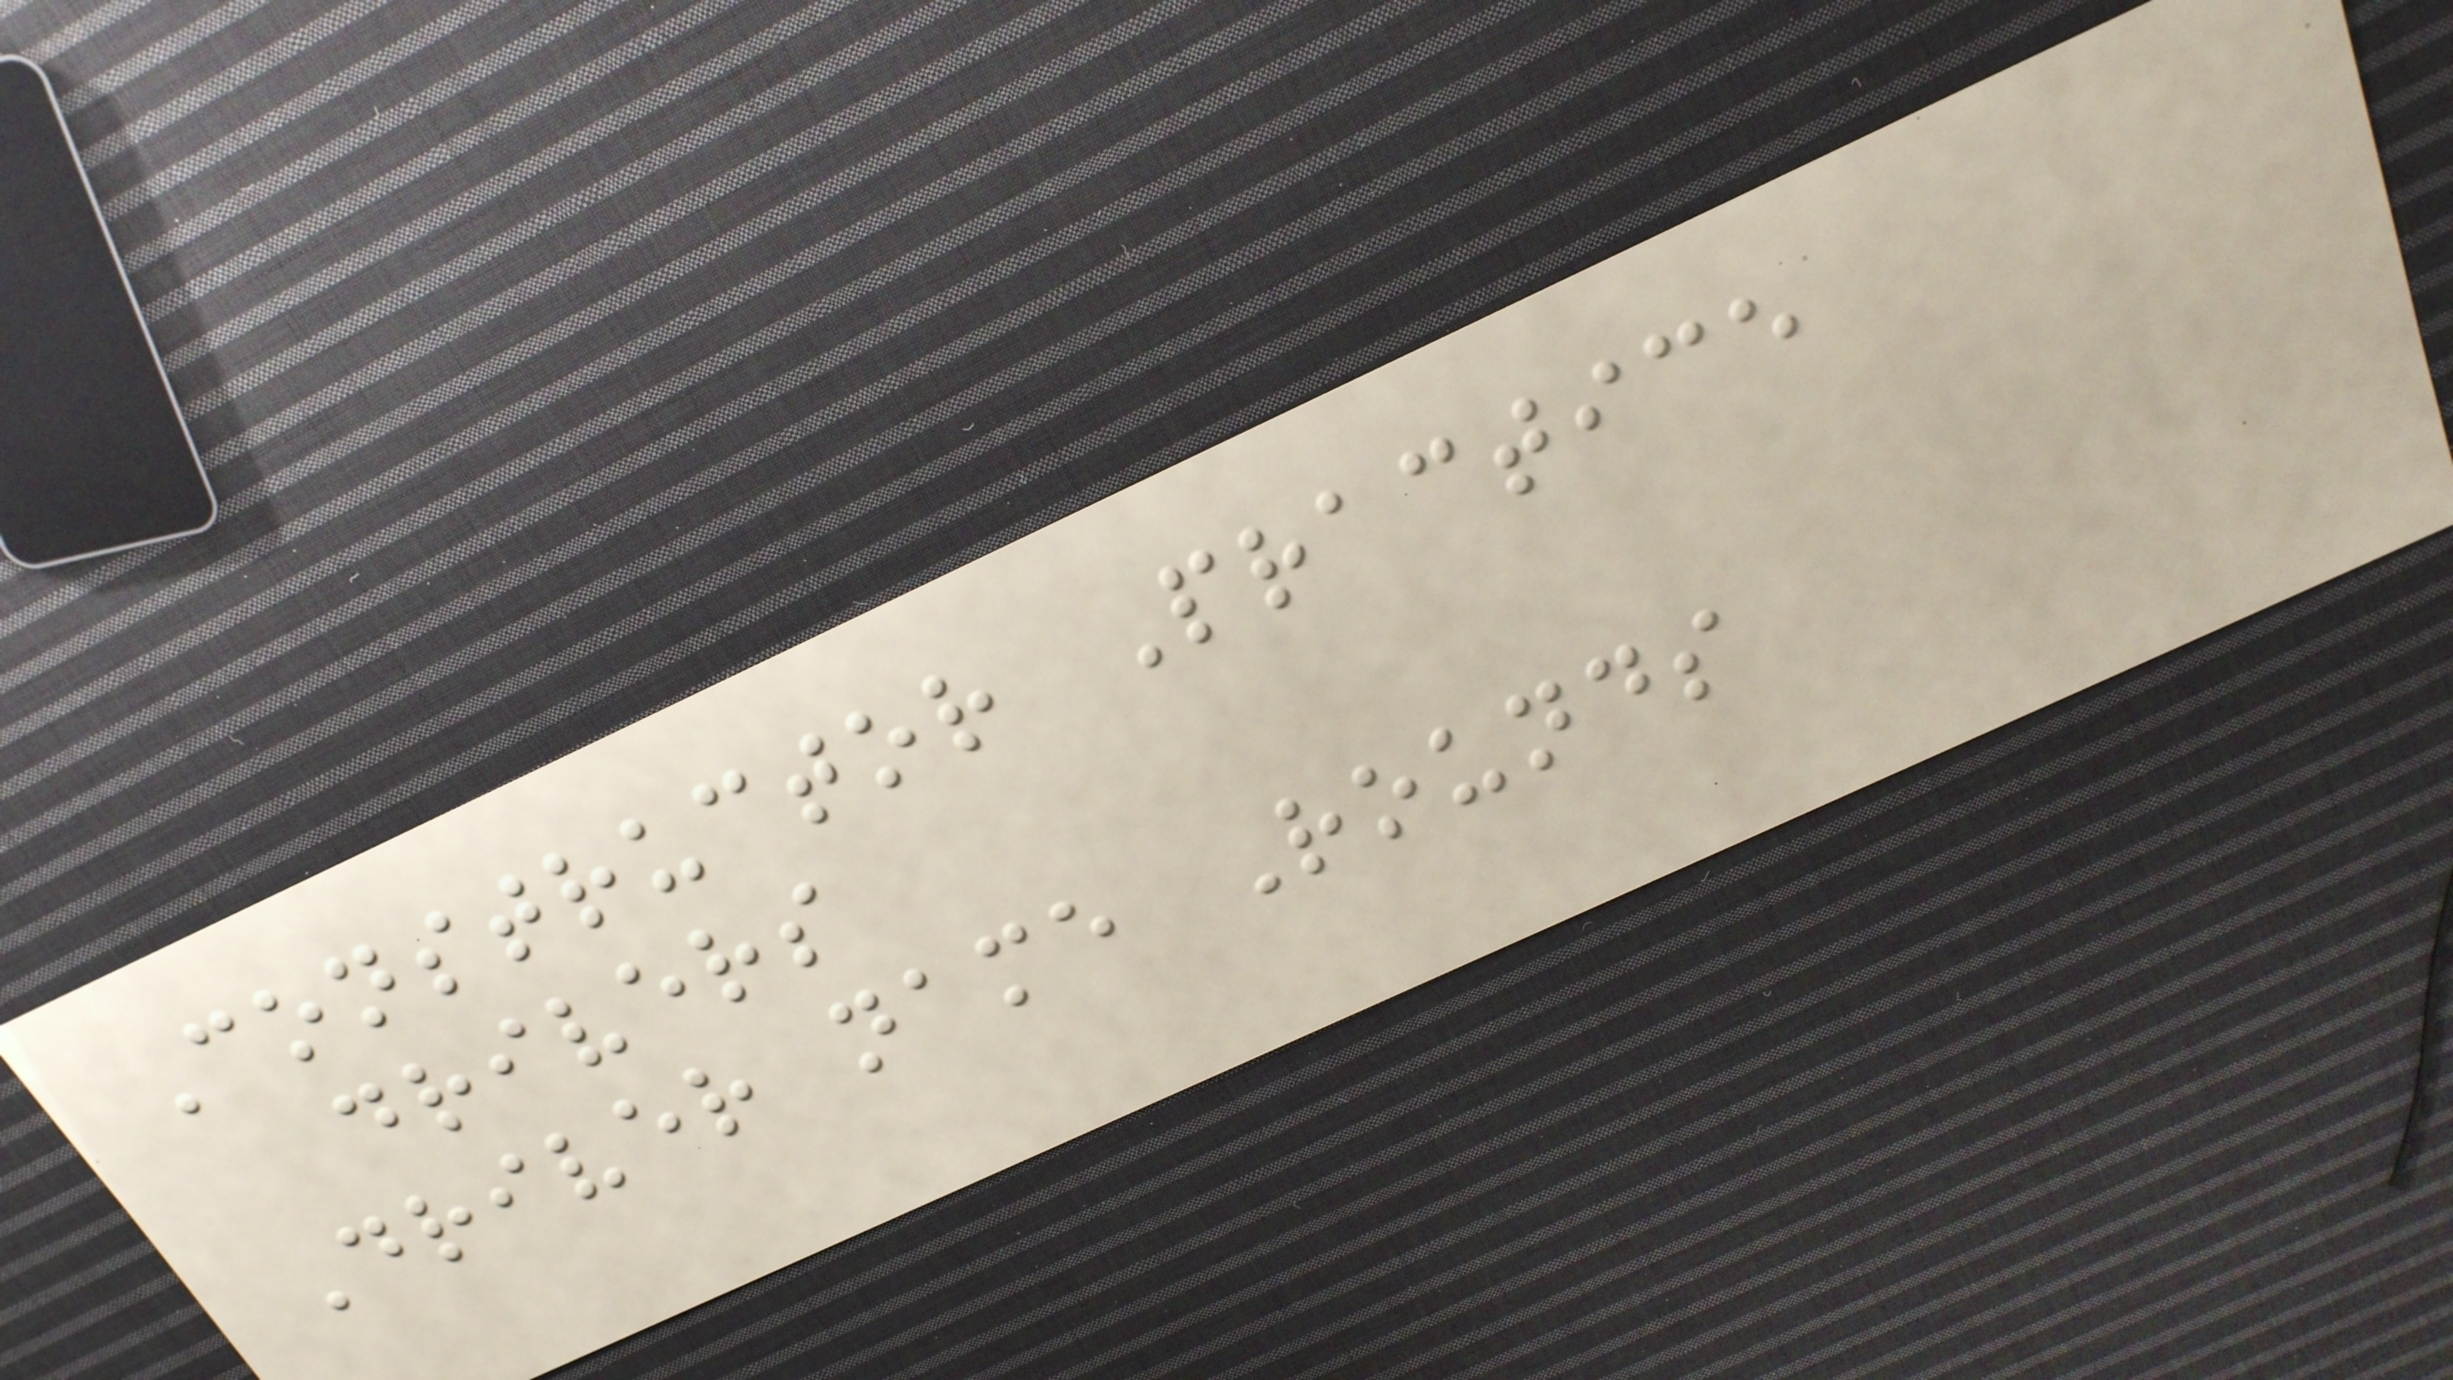Constructor Practice
drivers
Driver name Rounds
